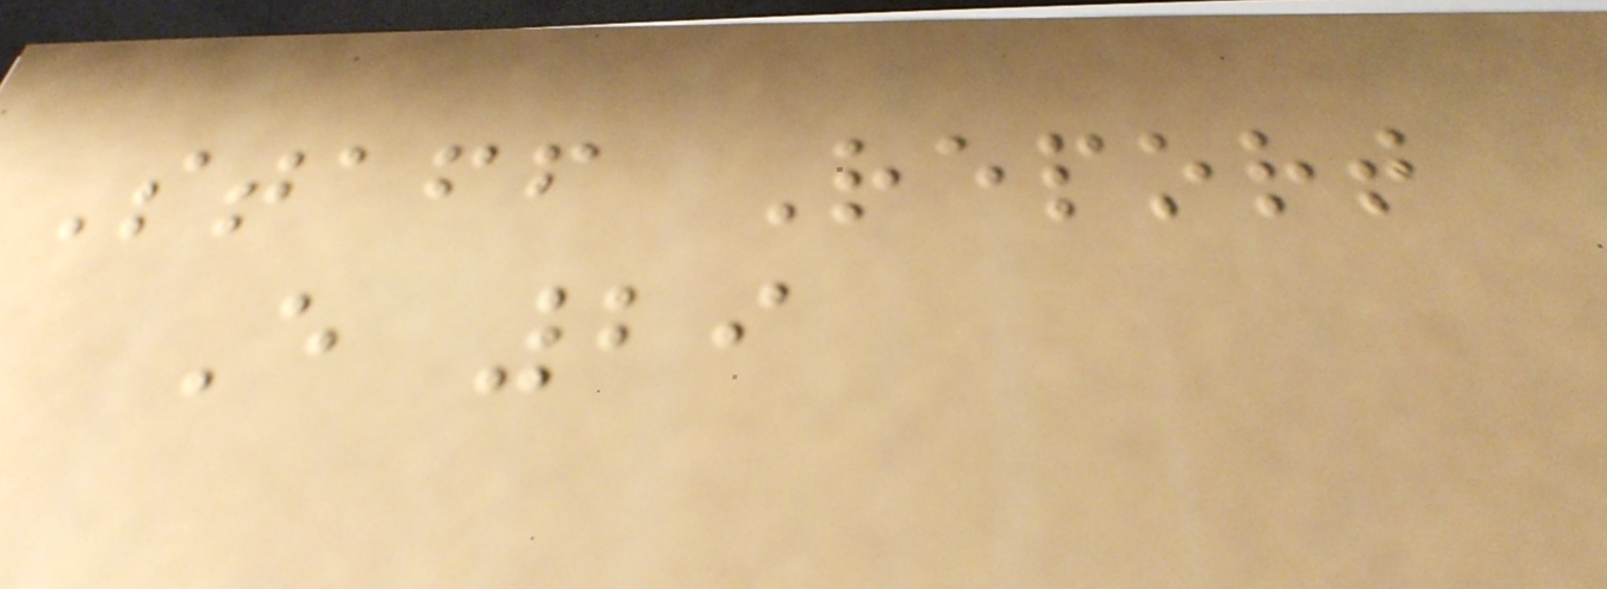Staff Report
E 29
